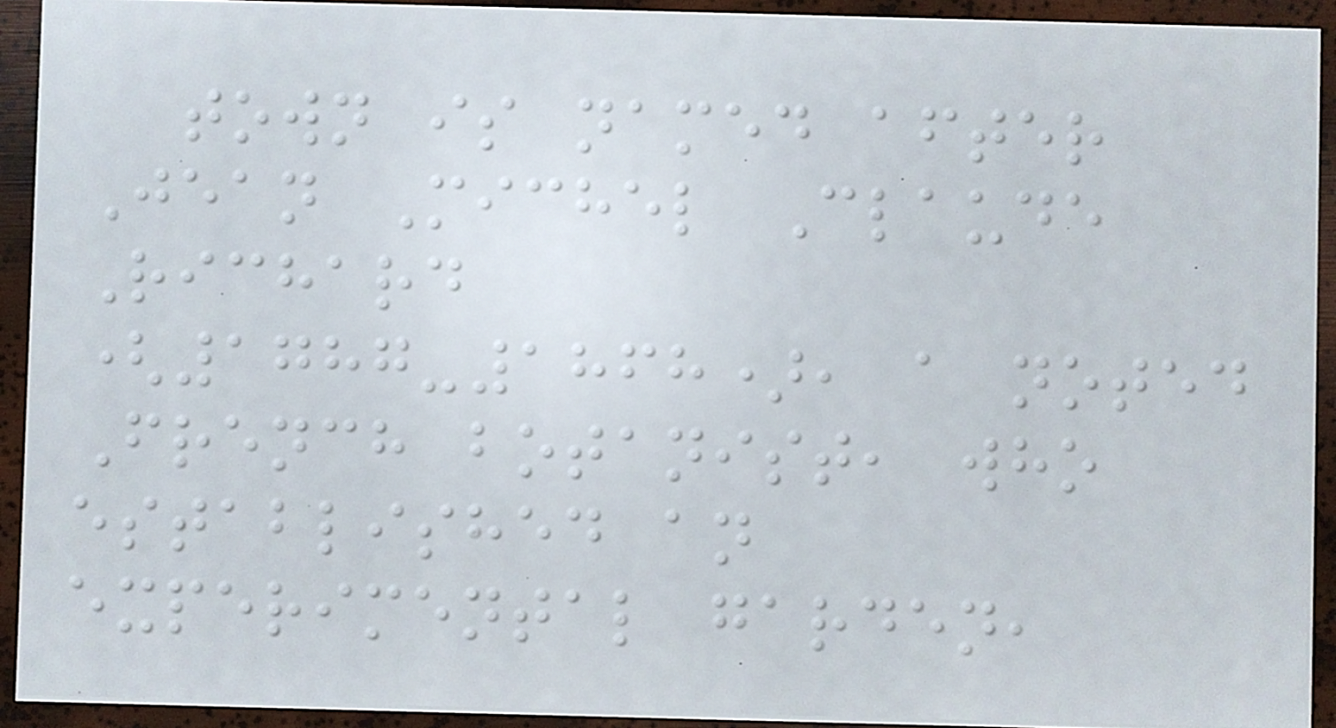town is named after
Jean Michel Claude
Richard
(1787-1868), a noted
French botanist, who
established an
experimental garden,
